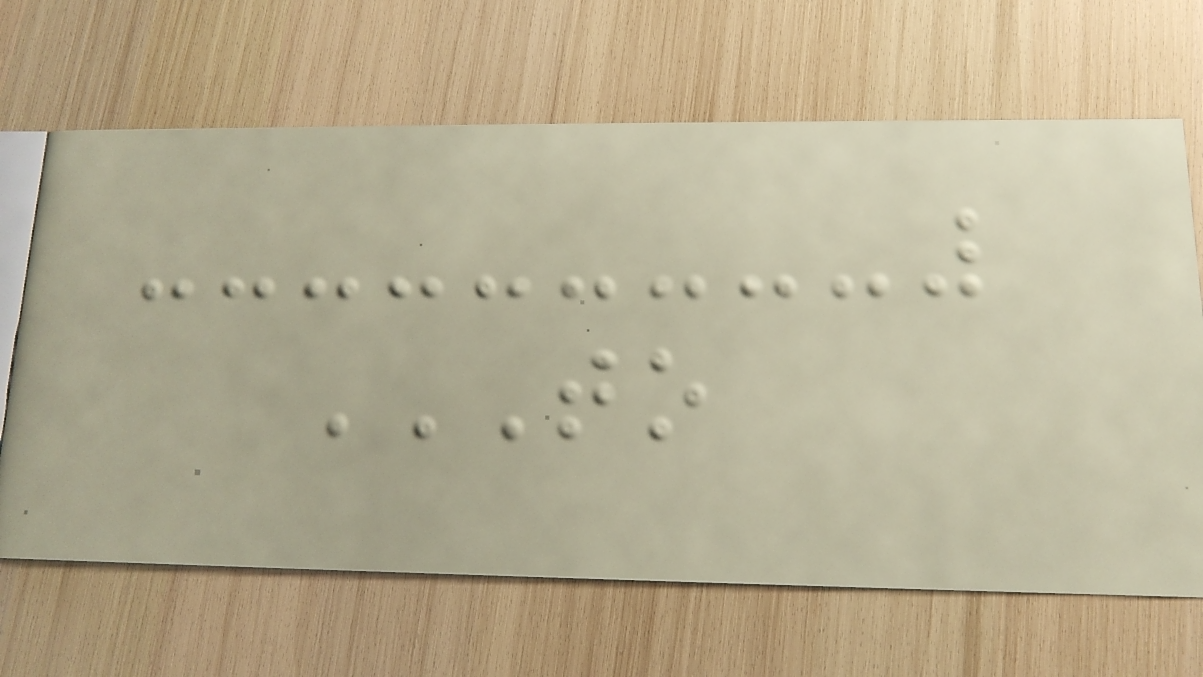TO
